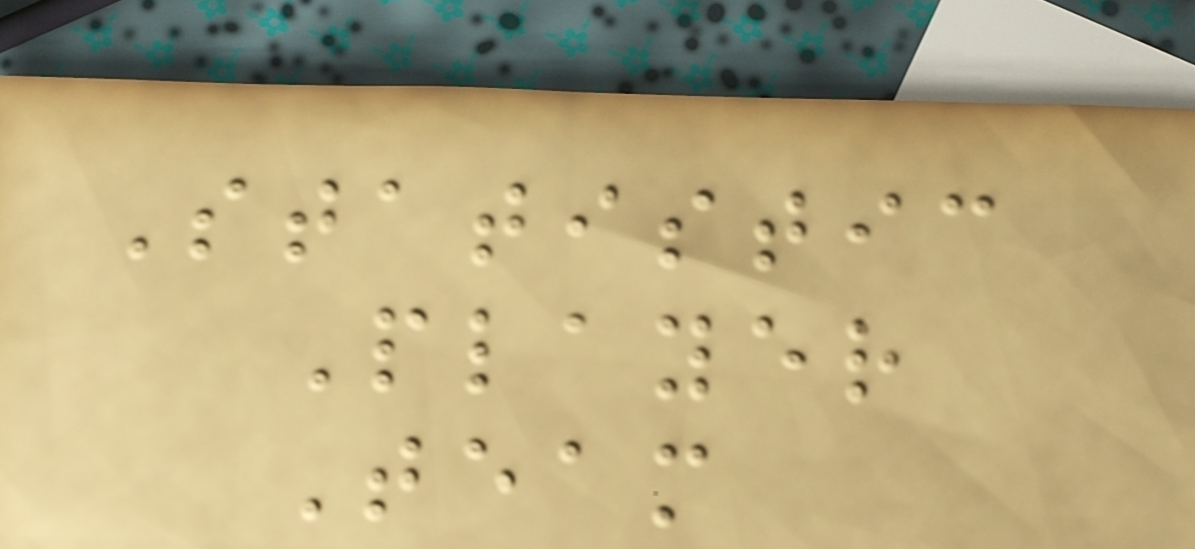Statistic
Player
Team
